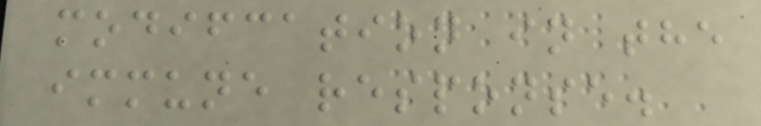modifcation in the
immune response.
